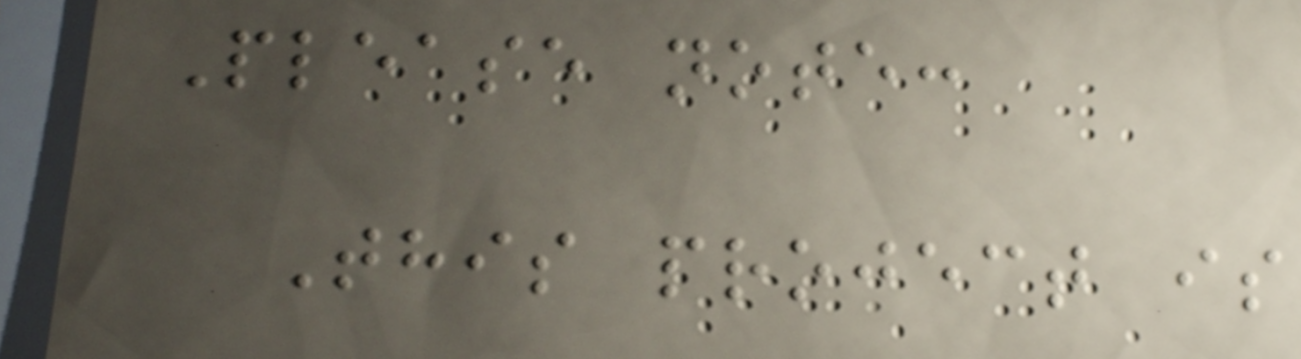Please note:
This project is
